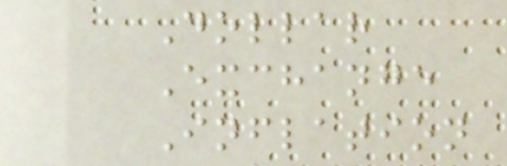Dollar
Exchange
Inflation
